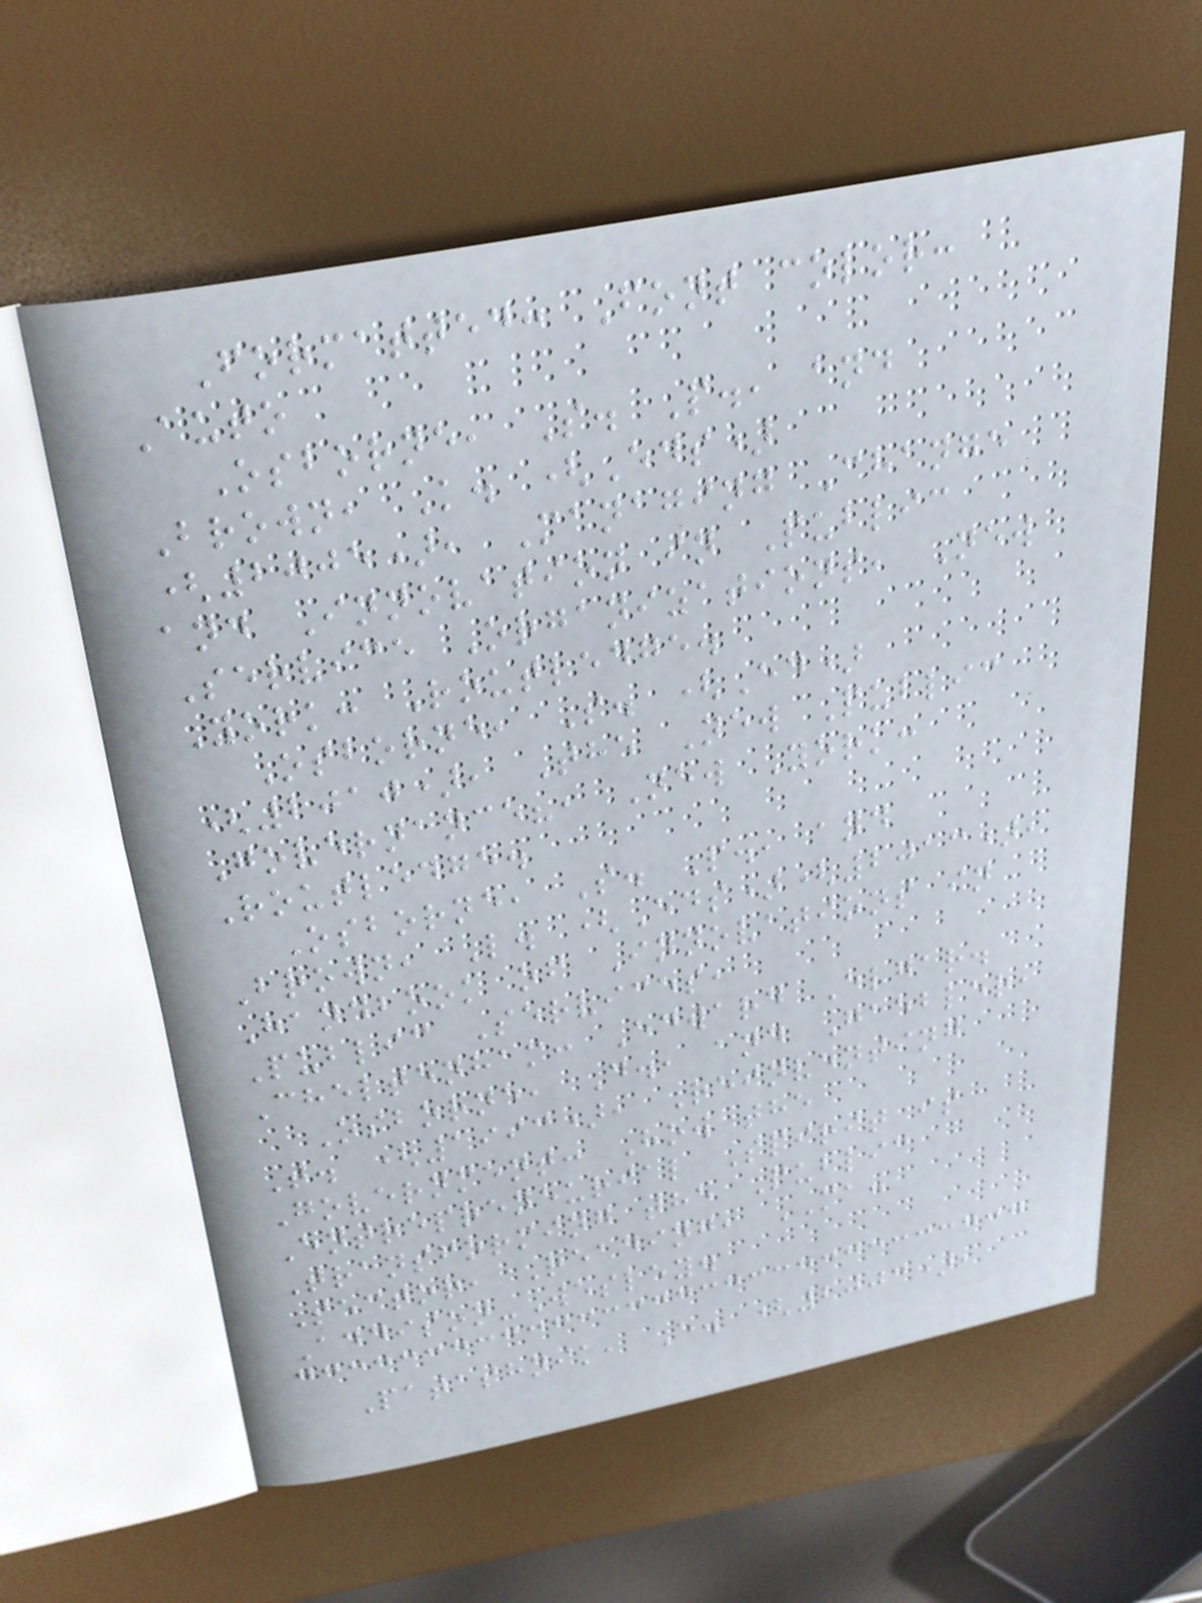Formatted: Font color:
Auto
Osborne, S. P., and
Brown, K. (Eds)
(2005), Managing Change
and Innovation in Public
Service Organizations, New
York: Routledge.
Osborne, S. (Ed)
(2010), The New Public
Governance?, New York:
Routledge.
Osborne, S. P., and
Brown, L. (Eds)(2013),
Handbook of Innovations in
Public Services,
Cheltenham: Edward Elgar.
Osborne, D., and Gaebler,
T. (1993), Reinventing
Government: How the
Entrepreneurial Spirit is
Transforming the Public
Sector, Reading, MA:
Addison-Wesley.
Patashnik, E. (2003),
